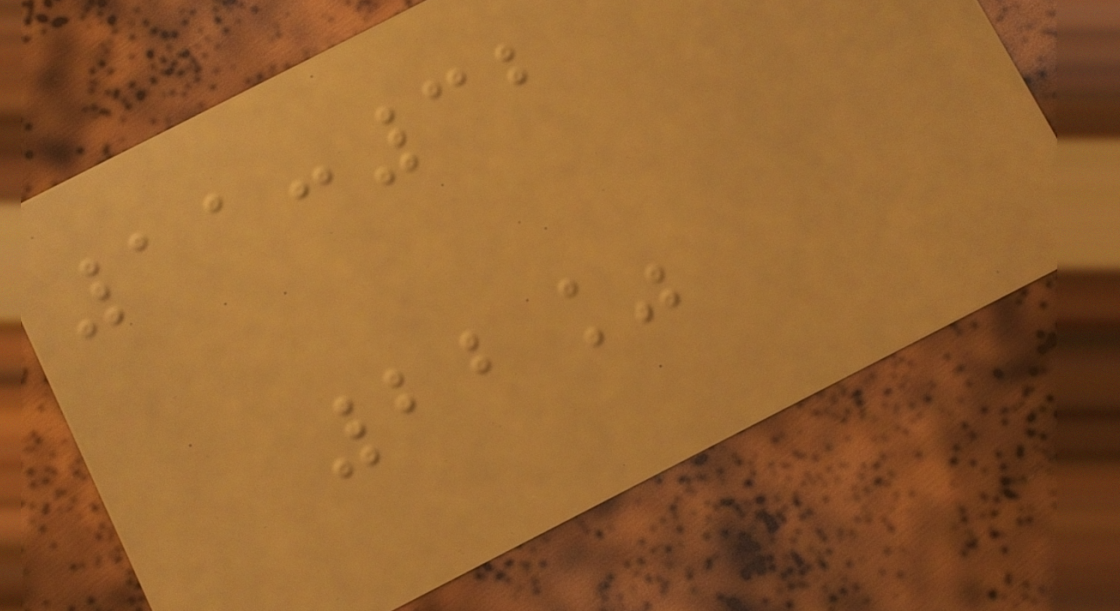11:32
22%
